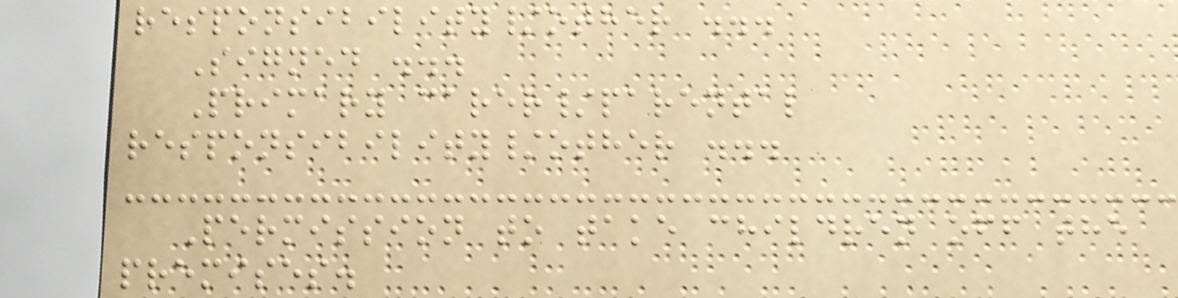responsibility/other ...
Signed ...
Primary carer/parental
responsibility/other ...
Permission to take children off the
premises.
